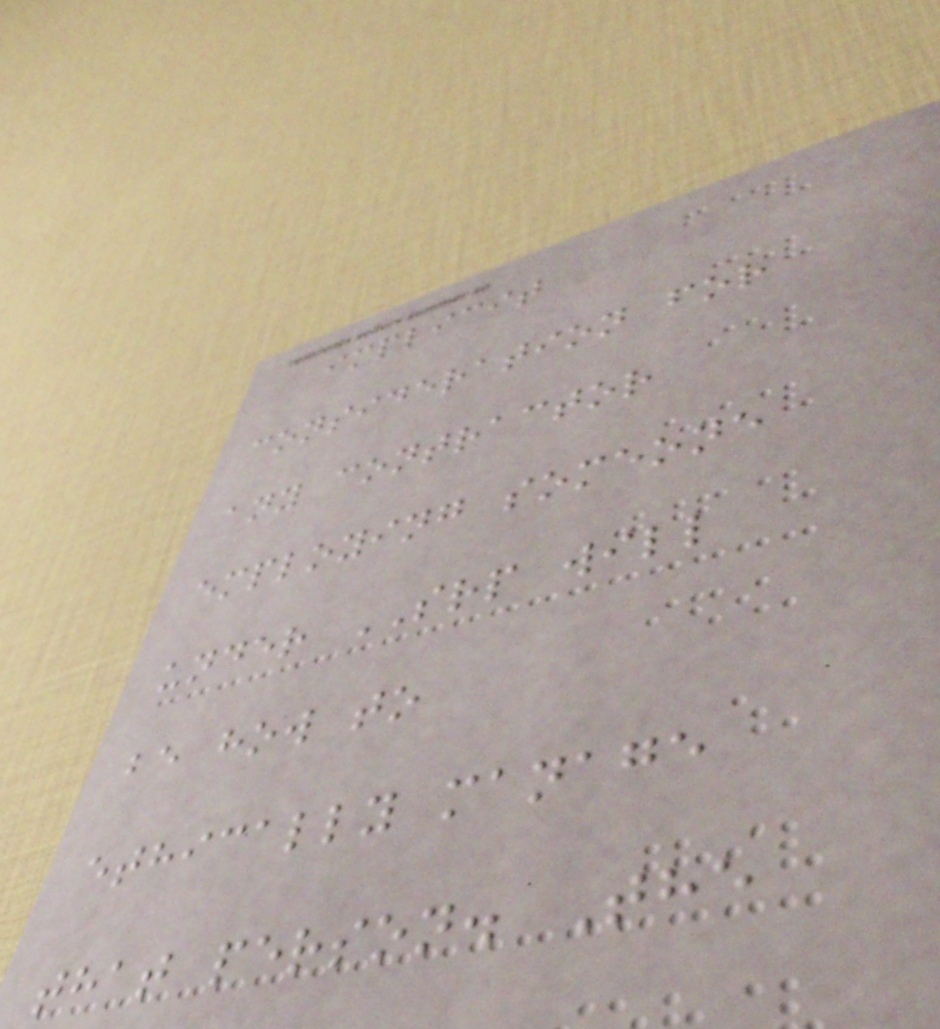implicit
consideration for
any contractor
employing someone
under SRP will
be how to
ethically manage
that person. The
